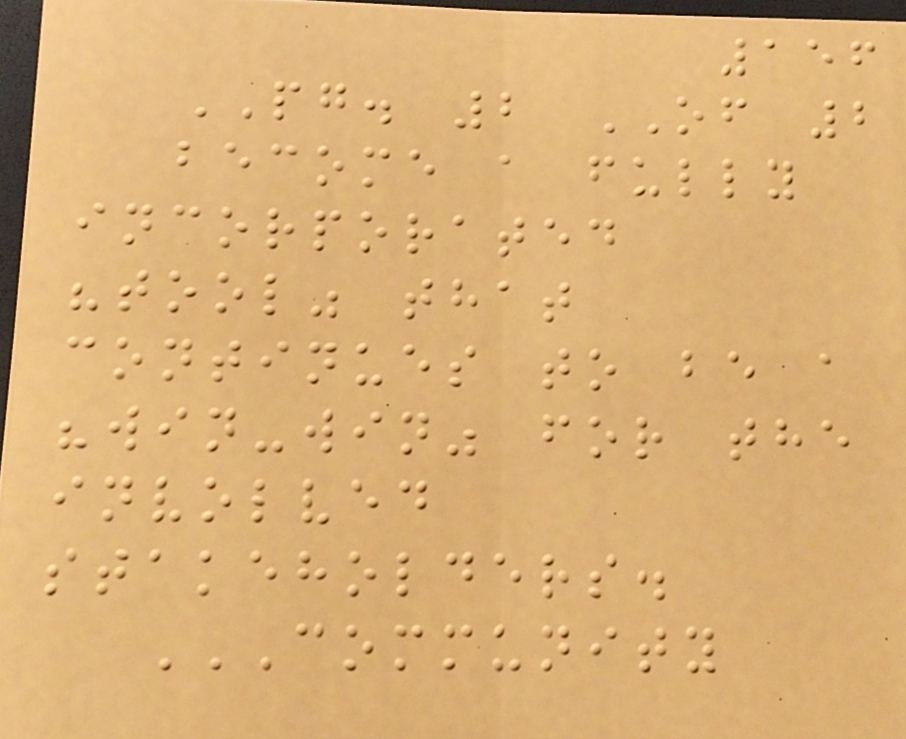156
PG. 2 OF 2
become a fully
incorporated
"tool" that
continues to be a
"win-win" for the
involved
stakeholders.
COMMUNITY
